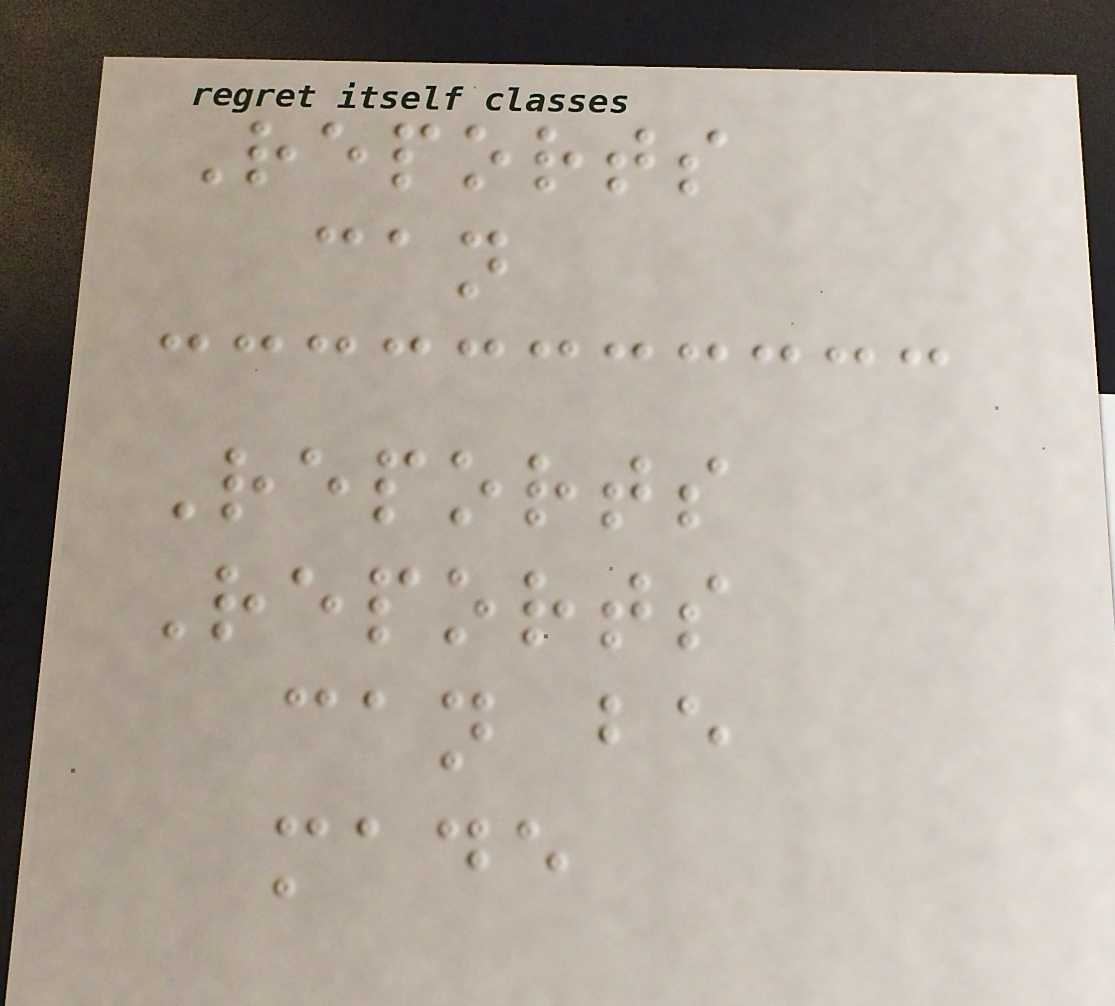Reports
can
Reports
Reports
can be
made
